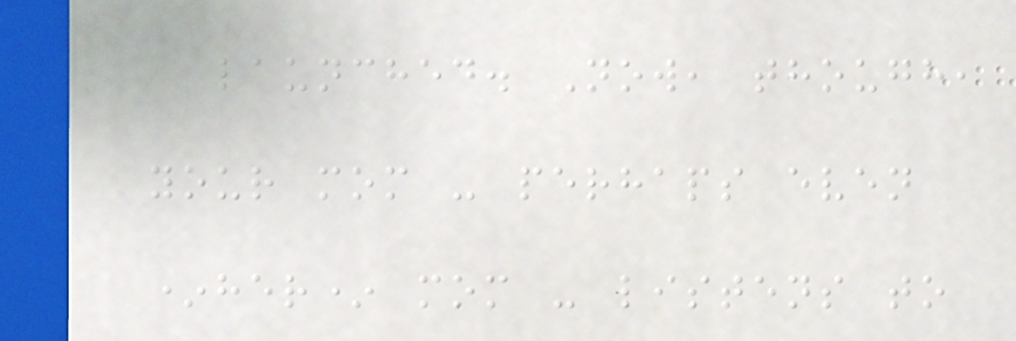launched. Now, though,
your mom - perhaps even
*her* mom - listens to
